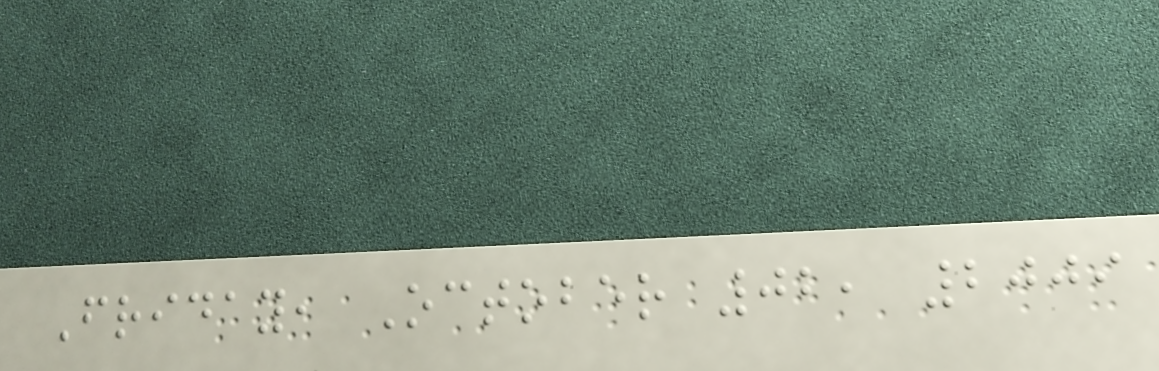Friday, October 02, 2009
